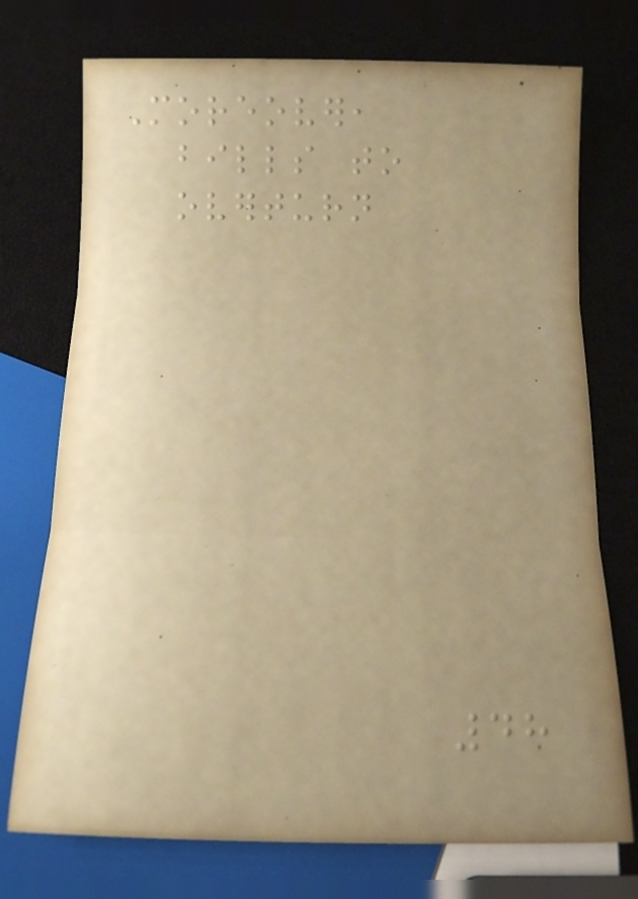Moreover,
bills to
overturn
48
